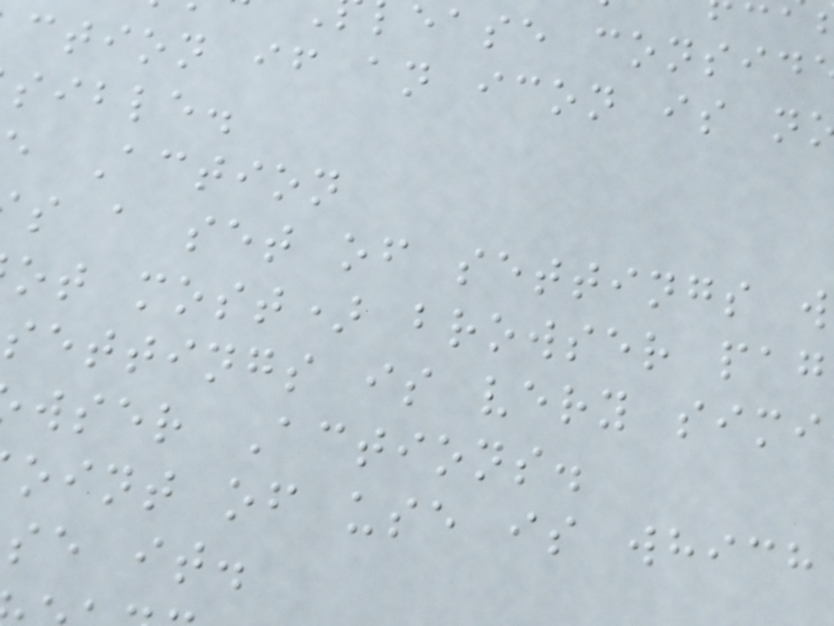ease consid
ction if an icon is n
sible.
Action
s a set of settings w
ot most) browser pag
settings is very simi
wser Actions.
oint of use is which
se it.
